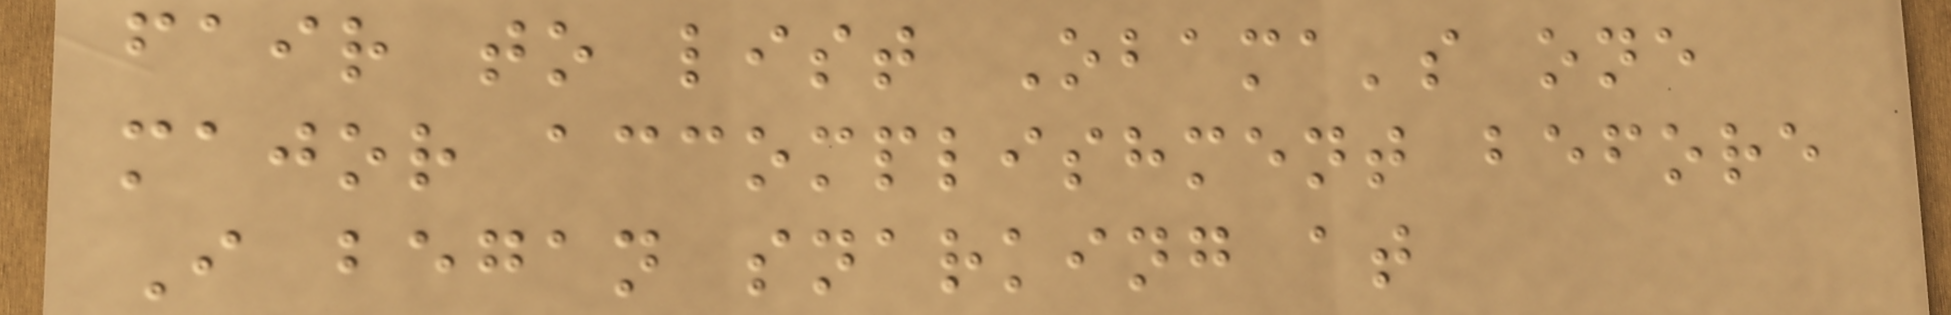fair to list Obama's one
major accomplishment before
I began snarking at
